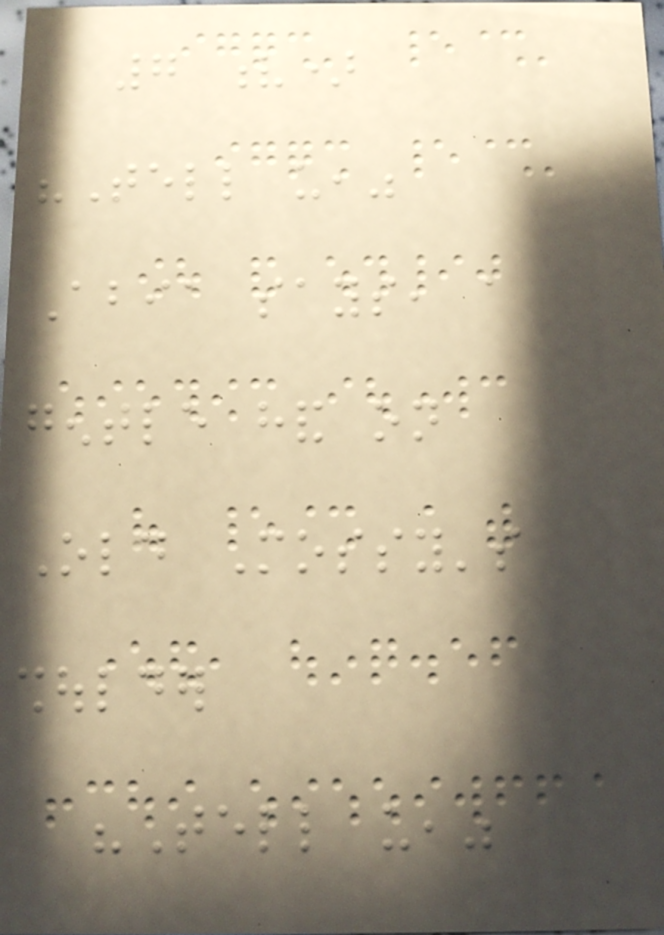7 v)
"Tell us,"
Abia says, a
gentle hand on
Old Mossy's
shoulder
"Tell us,"
